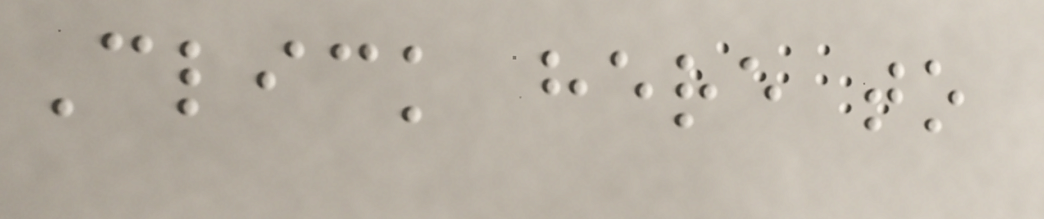Click here to
